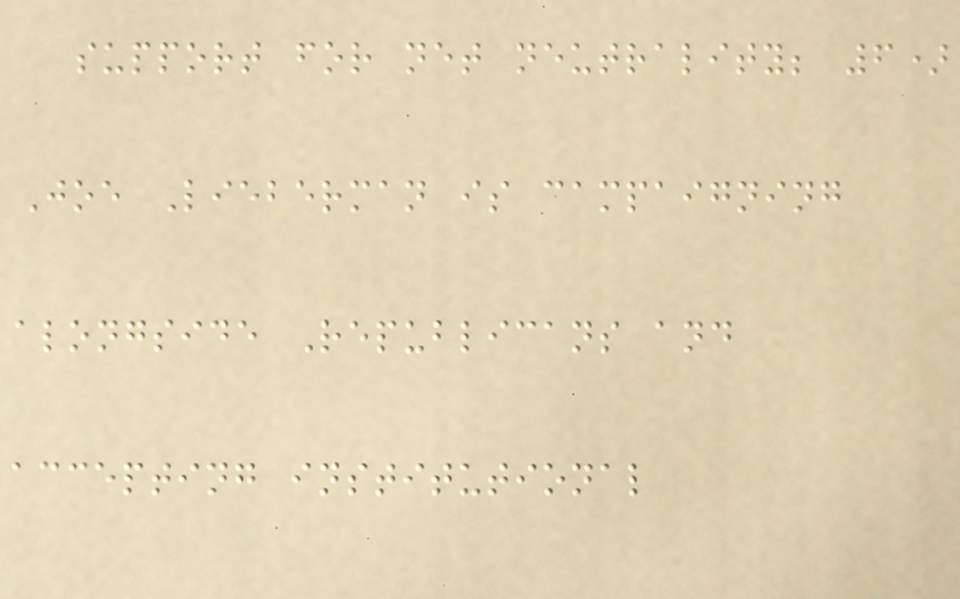support for net neutrality; 6)
Joe Lieberman is campaigning
alongside Republicans and
accepting institutional
